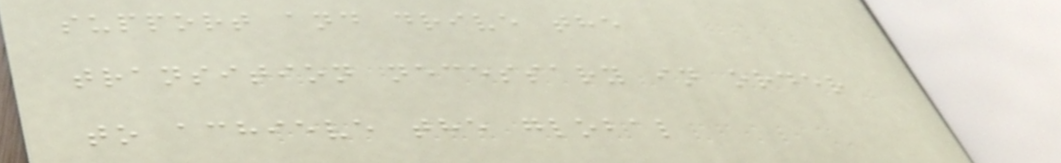support and drive the
transition necessary in order
to achieve the global
